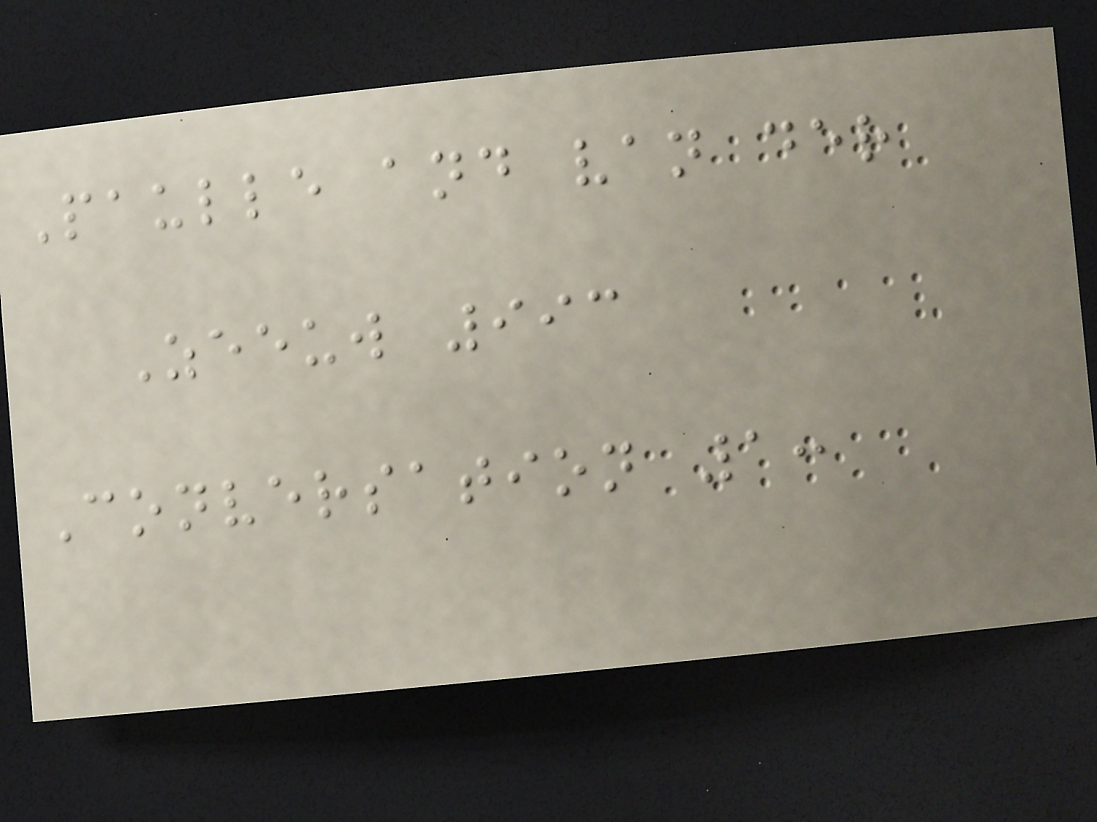Paulle and van der
Zeeuw 993
Conversation 1:
